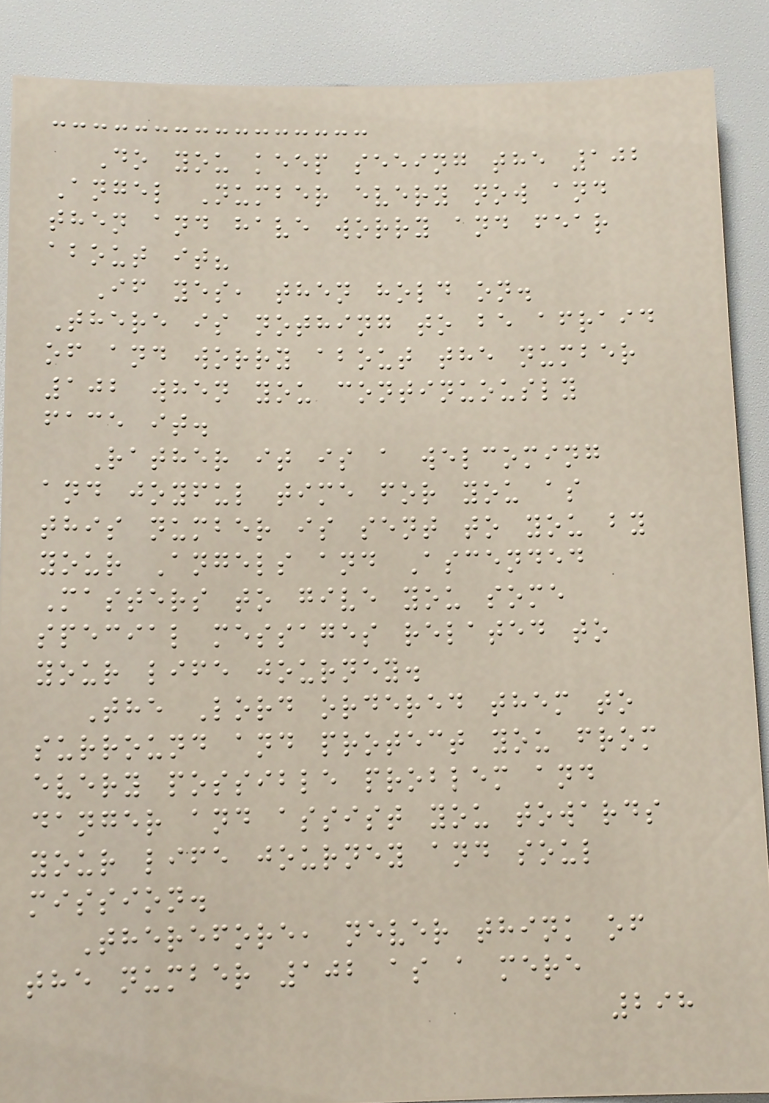Do you keep seeing the 102
Angel Number every now and
then and have worry and fear
about it?
If yes, then hold on.
There is nothing to be afraid
of and worry about the number
102 when you continuously
face it.
Rather it is a welcoming
and joyful time for you as
this number is sent to you by
your Angels and Ascended
Masters to give you some
special messages related to
your life journey.
The Lord ordered them to
surround and protect you from
every possible problem and
danger and assist you towards
your life journey and soul
mission.
Therefore, never think of
the number 102 as a mere
298
